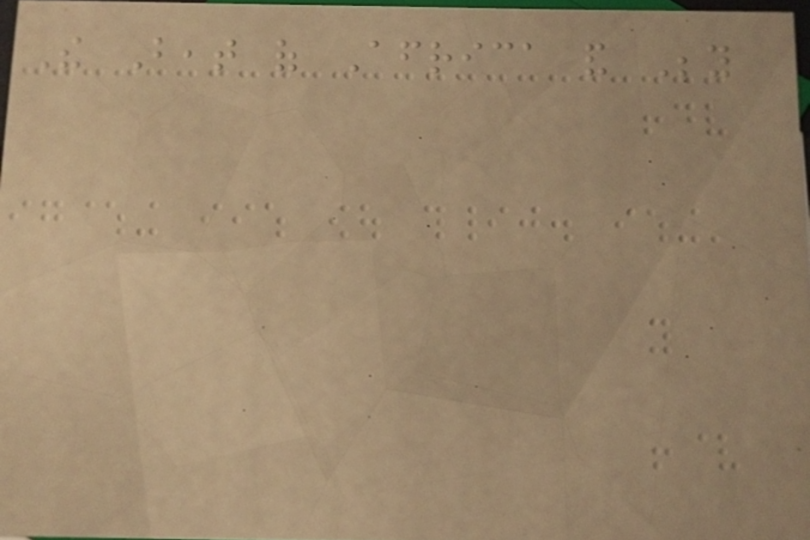The Beat of Africa and Beyond
